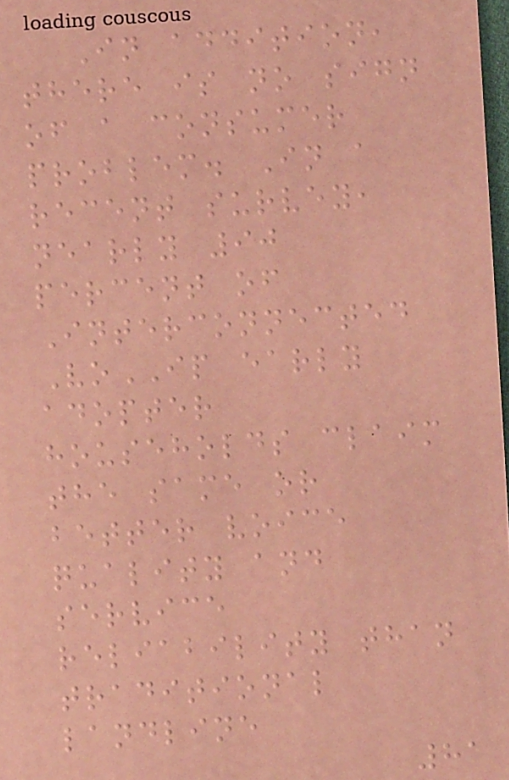In addition,
there is no sign
of a consumer
problem. In a
recent survey,
nearly 90
percent of
Interconnected
VoIP early
adopter
households claim
the same or
better voice
quality and
service
reliability than
traditional
landline
81
